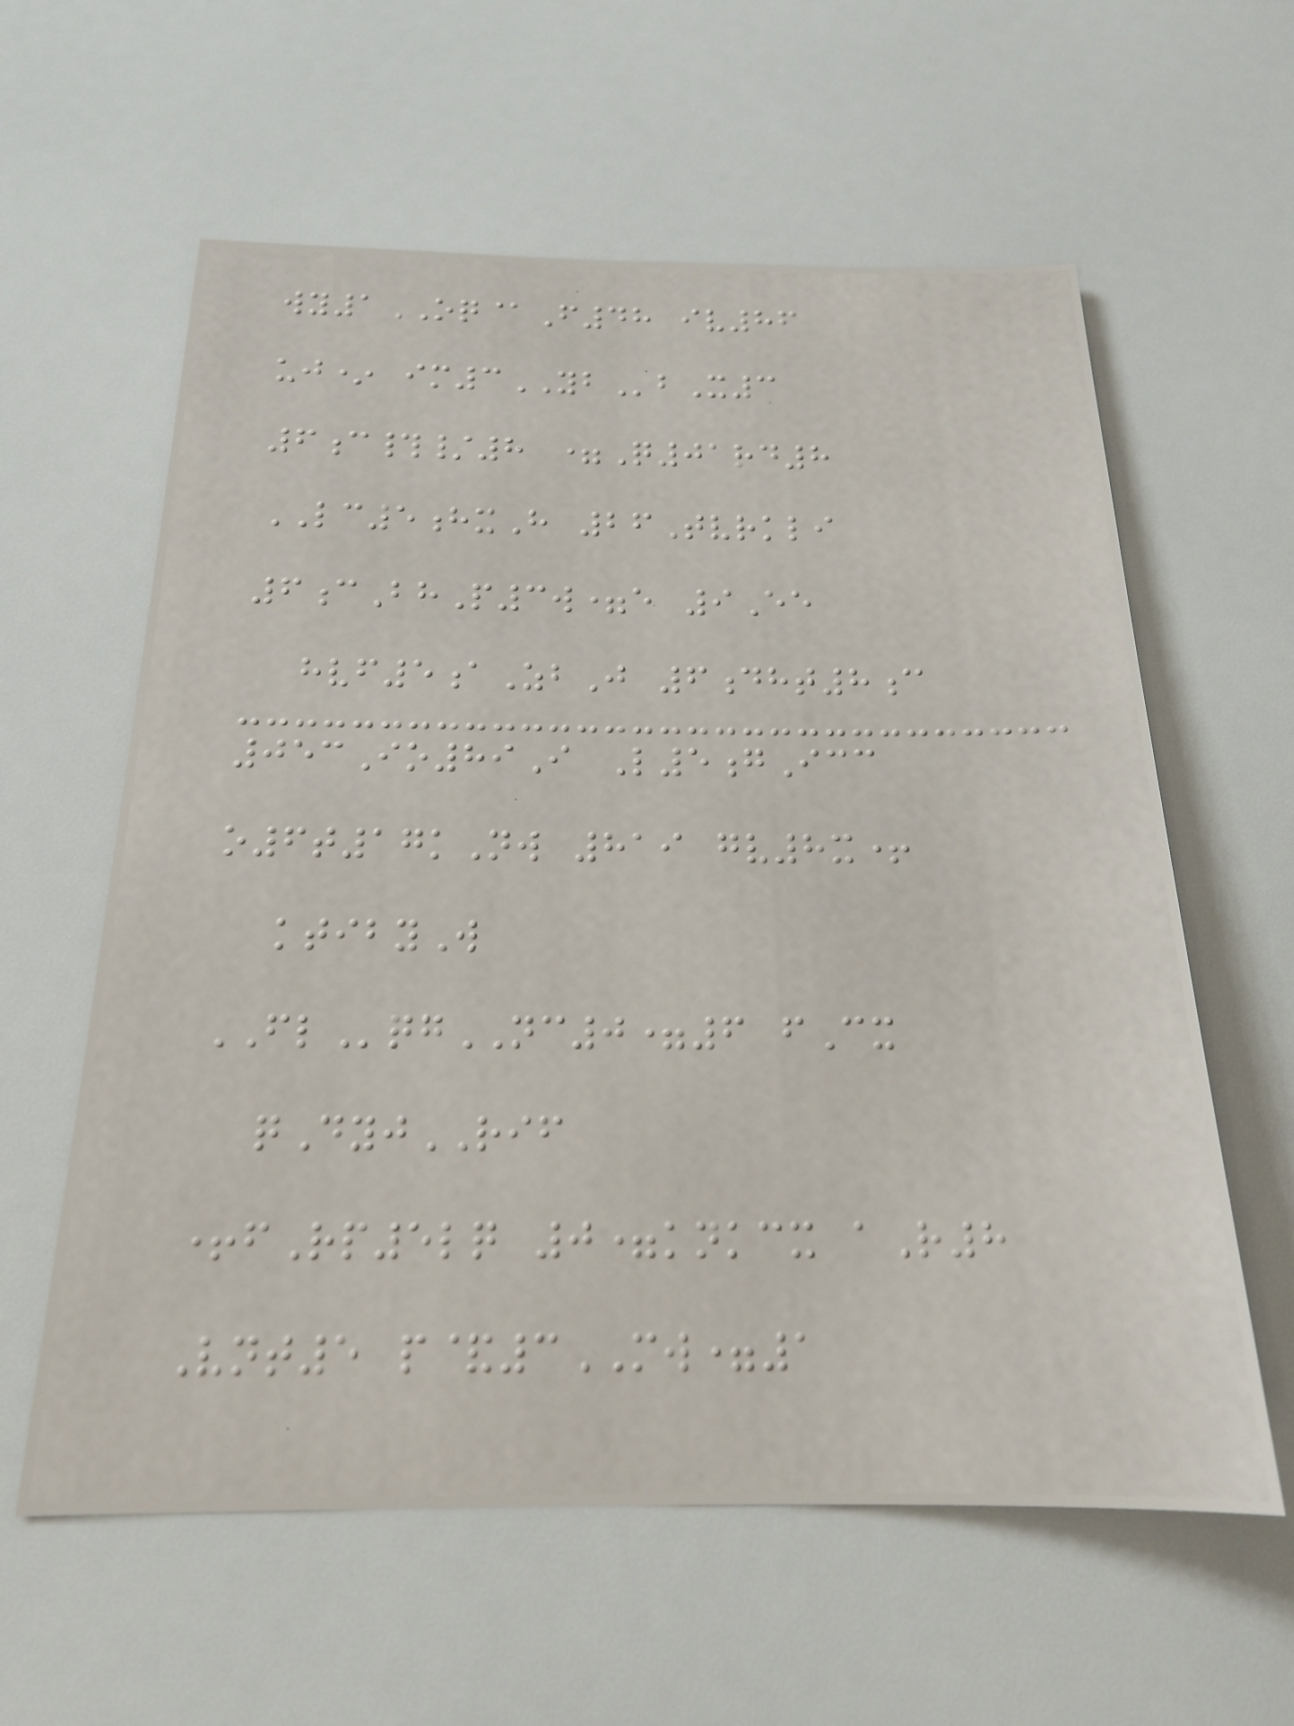wy1OQ@F48 iv86
uj* im3YBbX3
6c#/8 =Q01rd8
LC5hxH 26Tvrkli
6cBhP3w=e 9Ee
hvf5aZbJ 6dht8c
053Io89I L5gIcc
o6t17kNw 819 gv8x+
ktibyW
FLqgNC0=6 fCx
qDyjRIF
+fRp5lq 0=knkcx aR8
Vnt5 p&3MW=1
